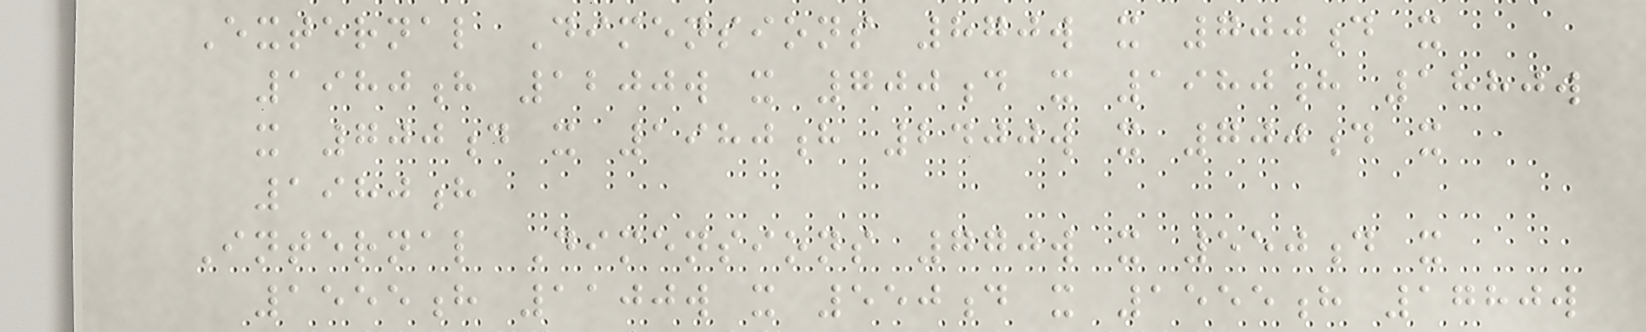External Dimensions 870w x 700d x
1980h 1200w x 700d x 1980h 1880w
x 700d x 1980h 2400w x 700d x
1980h
Internal Dimensions 770w x 550d x
1555h 1100w x 550d x 1555h 1780w
